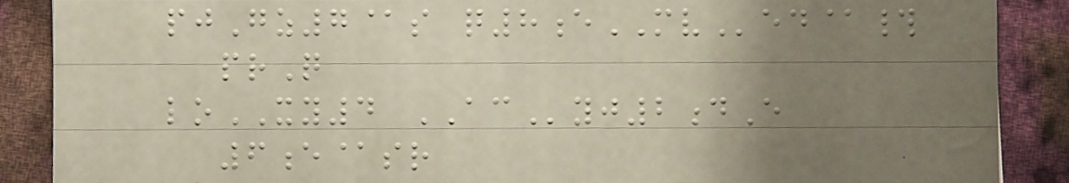pjGz7@s q8eMVed@#
prQ
loXY4 ACyj2dE
6e@sr
